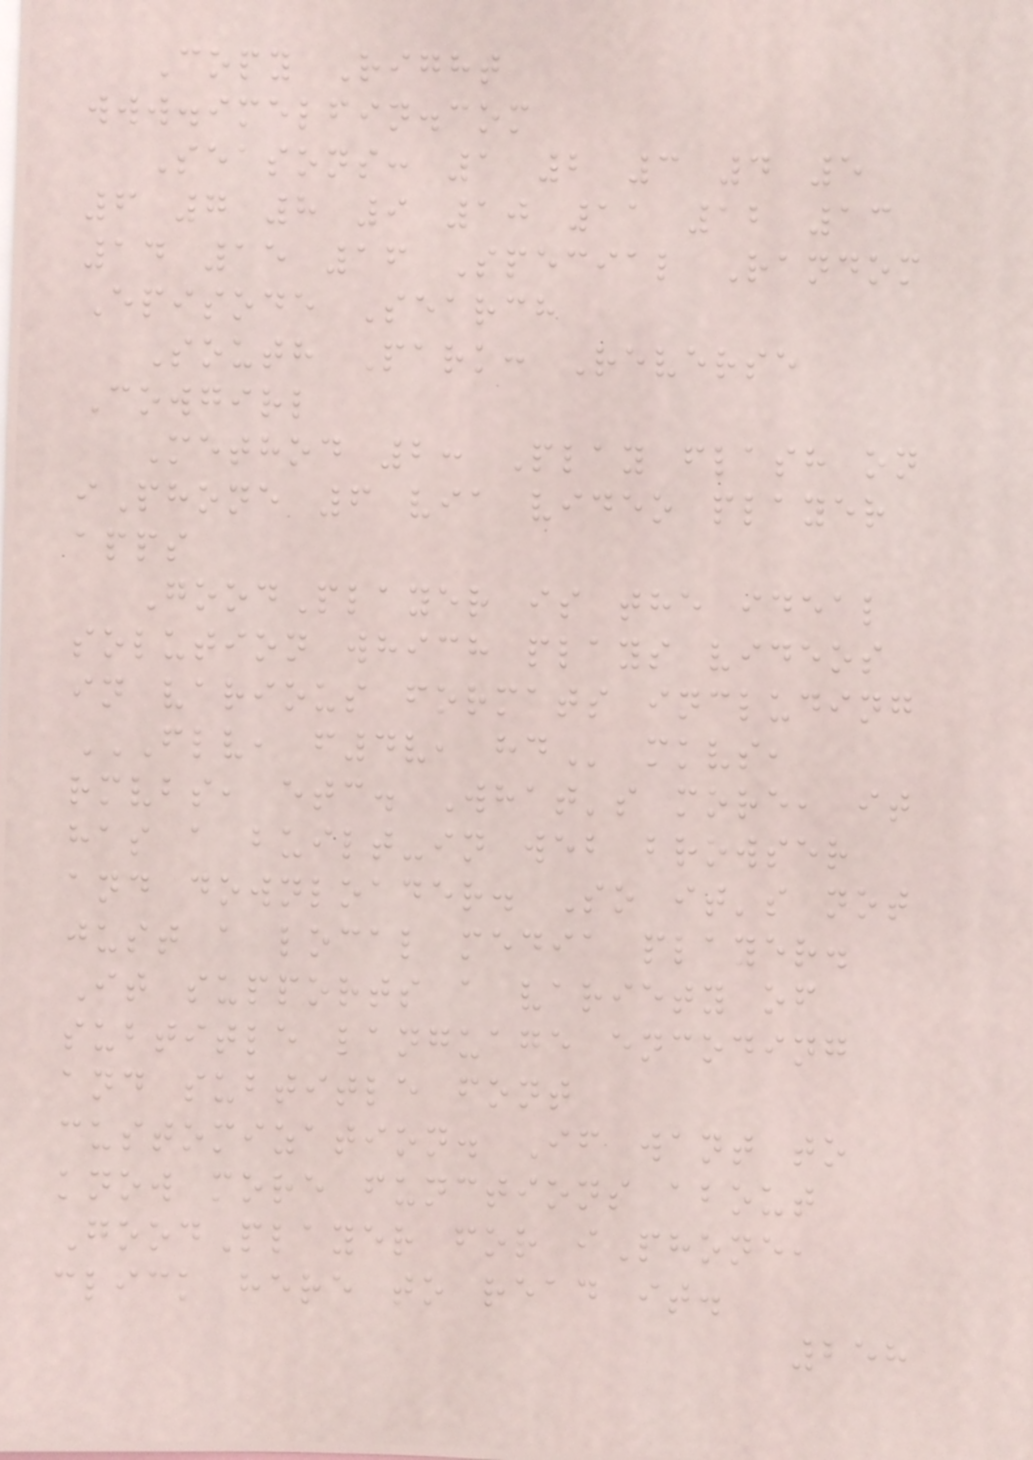Copy Right
www.imelfin.com
Seasons: 1 2 3 4 5
6 7 8 9 10 11 12 13
14 15 16 Special Random
Episode Search
South Park: Reverse
Cowgirl
Method 2: Play flash on
iPhone 6 via video player
apps
GoodPlayer is the ideal
solution which plays videos
in various formats including
FLV, F4V, HD mkvs,
rmvbs, etc. What's more, it
has a built-in web browser
and downloader. So it's not
just a local media player.
It supports a variety of
subtitle language encoding
and subtitle font
customization. If want to
know more functions about
GoodPlayer for iPhone,
click here to read it.
258
